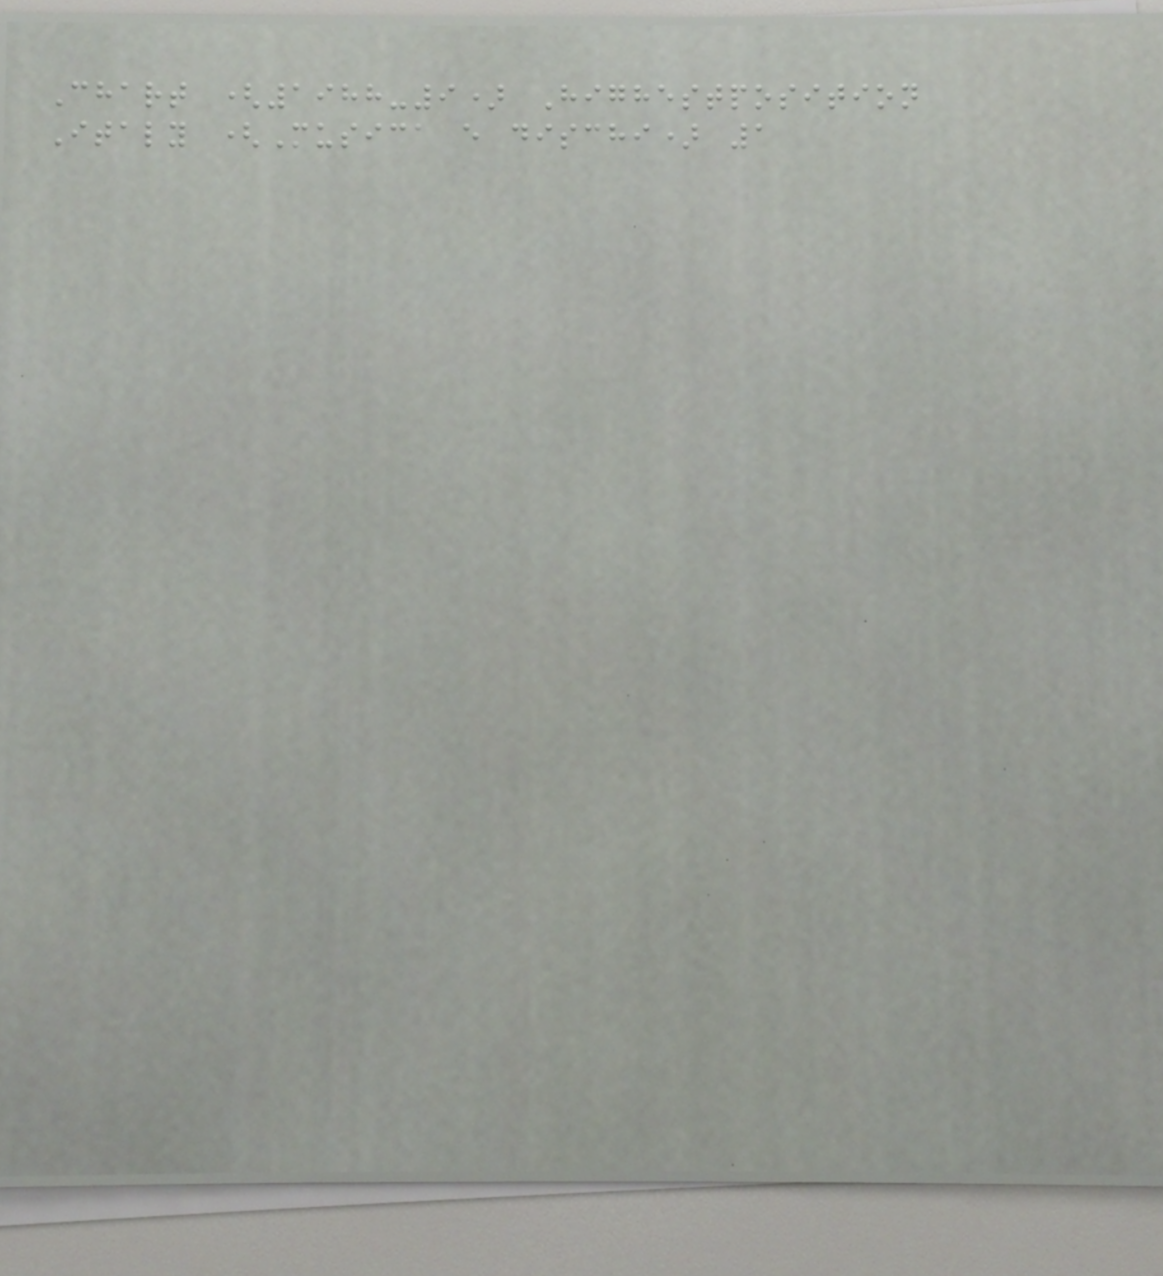Chart (1988-9) Highestposition
Italy (Musica e dischi) 1
